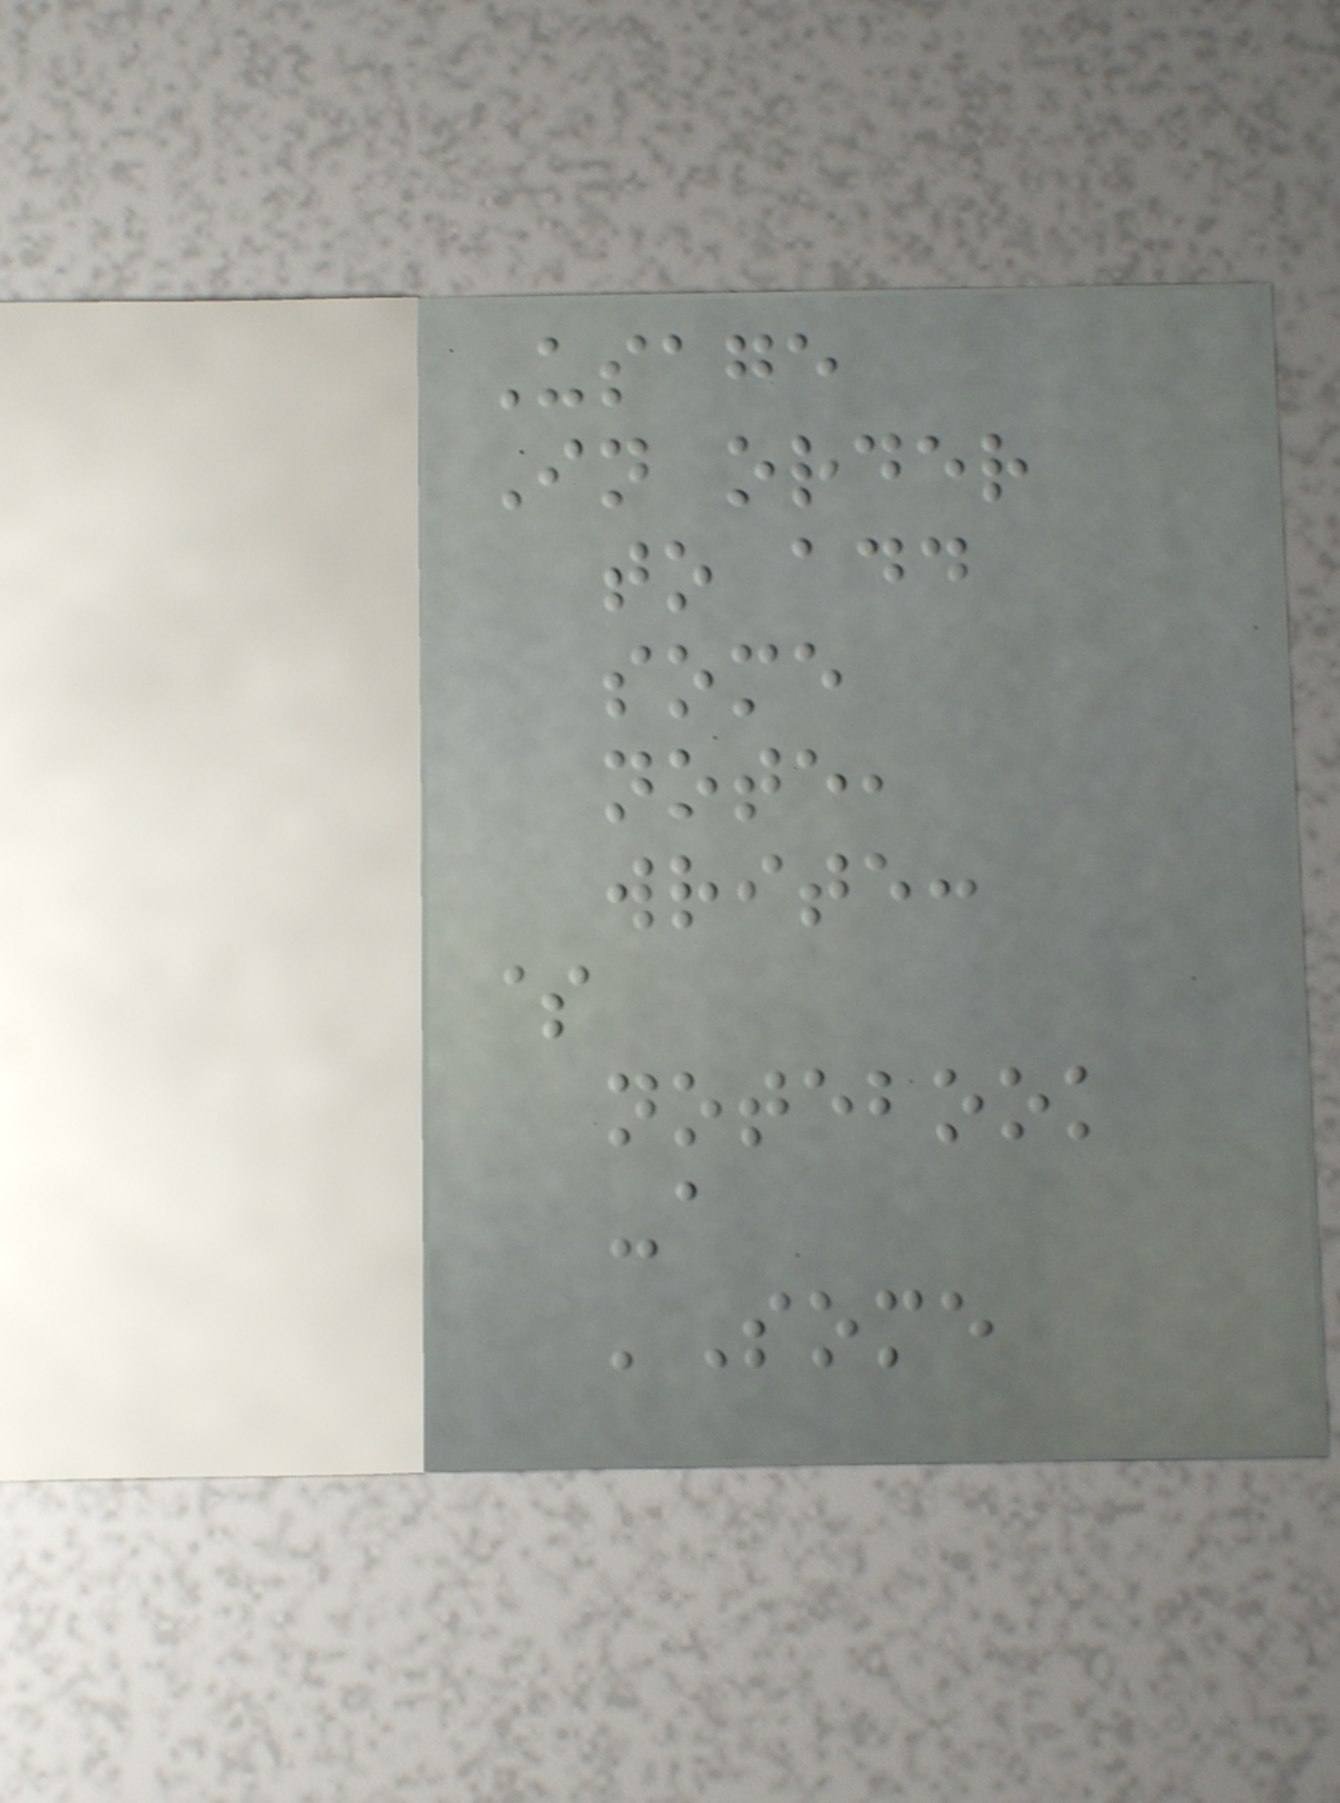Usage
In order
to add
some
note,
write:
$
notebook
-a
'Some
